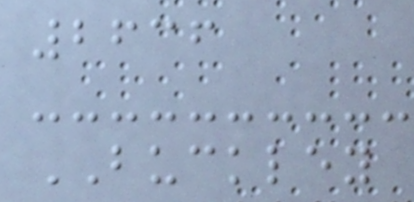2636
BUCKLEY
